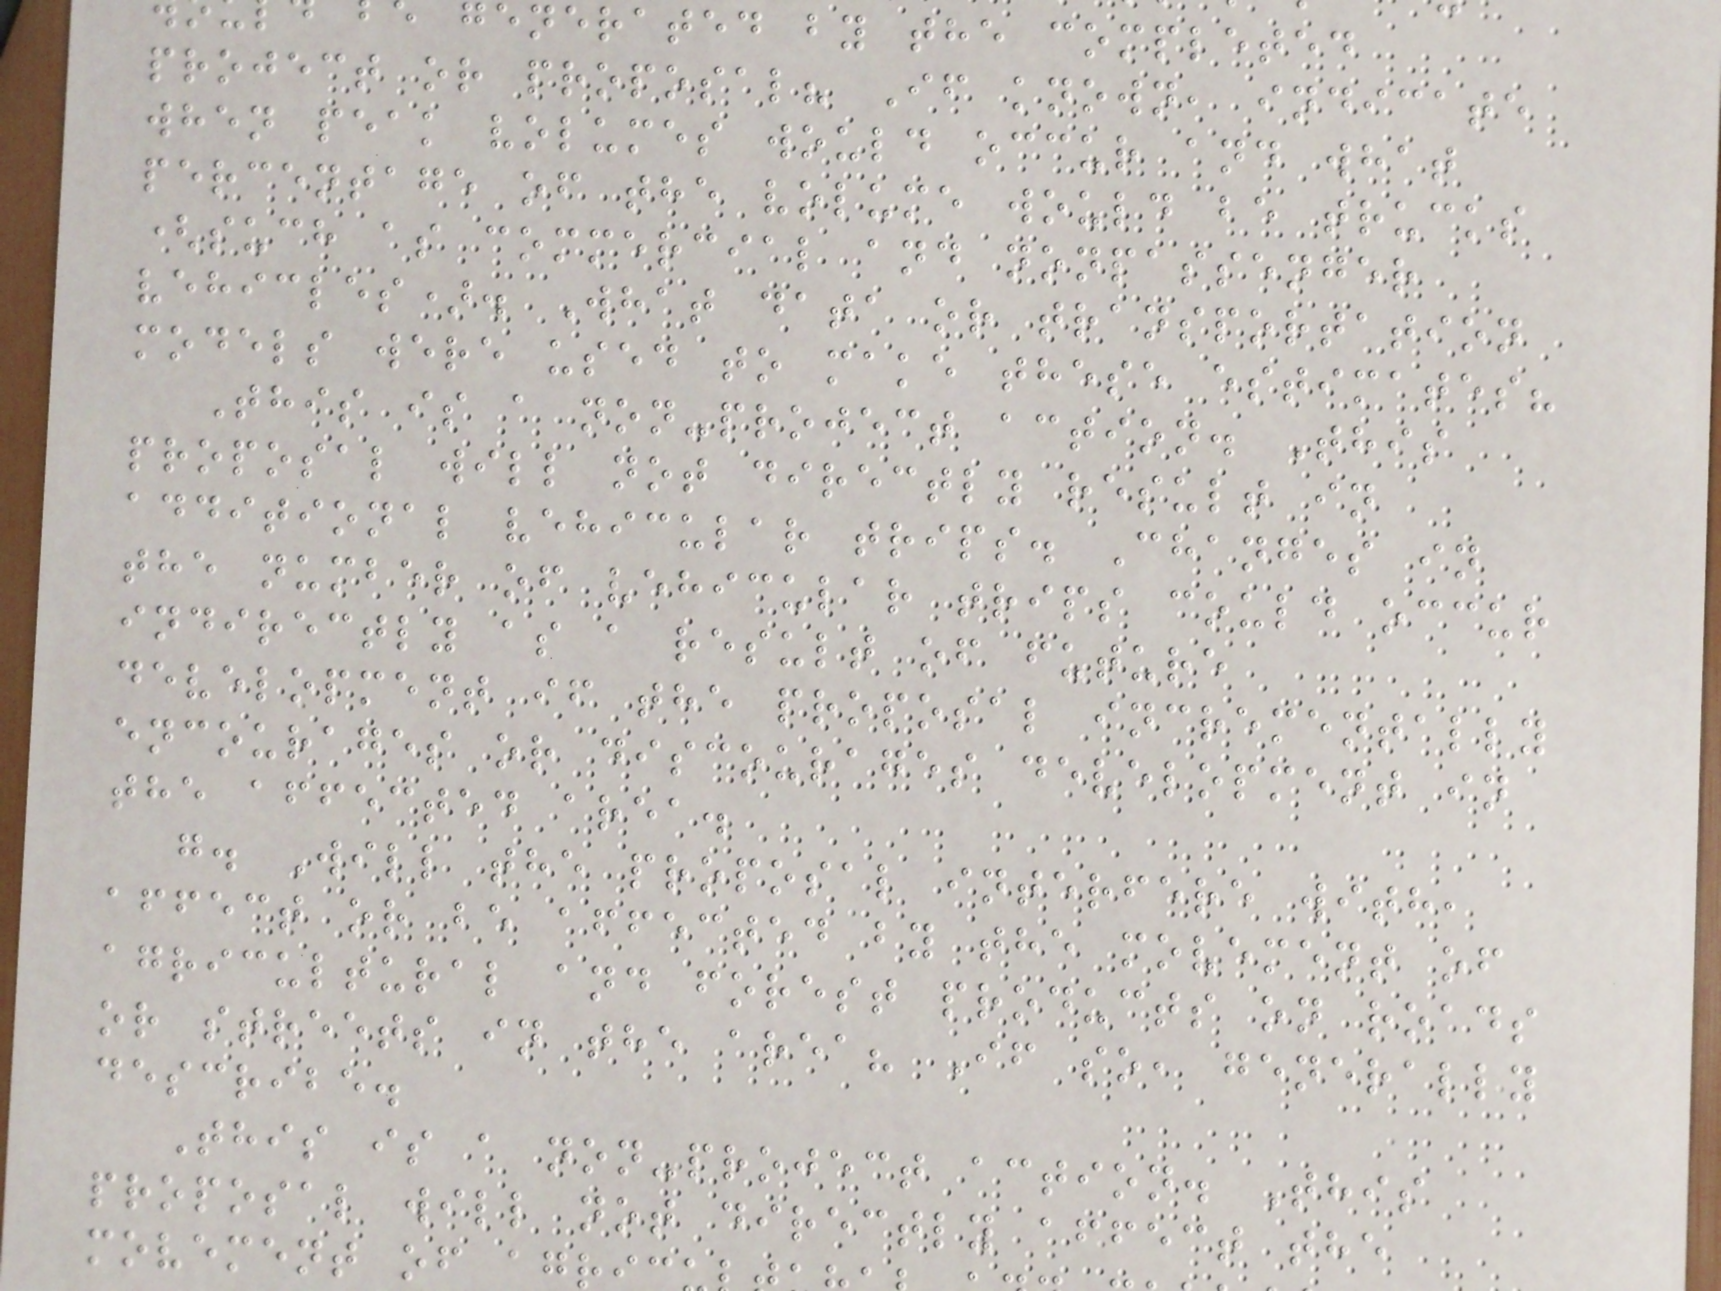generated by the completed
project or proposal? If known, indicate
when peak volumes would occur and what
percentage of the volume would be trucks
(such as commercial and nonpassenger
vehicles). What data or transportation
models were used to make these estimates?
This is a non-project action. This
proposal will not directly result in
additional vehicular trips. Changes in
the number of vehicular trips could occur
indirectly as a result of future
development if the proposal incrementally
encourages or discourages development in
the affected area.
g. Will the proposal interfere with,
affect or be affected by the movement of
agricultural and forest products on roads
or streets in the area? If so, generally
describe.
This is a non-project action. This
proposal will not directly affect the
movement of agr
